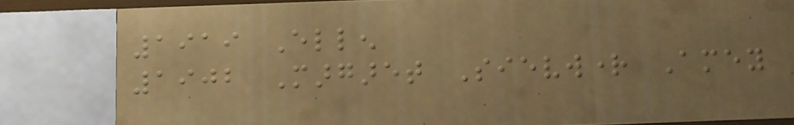1919 Ellen
1902 Margaret Sievwright Amey
